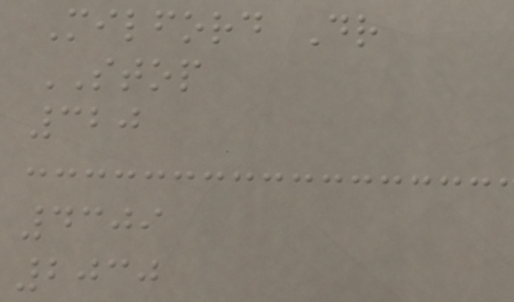Milford Dr
STOP
320
4309
2030
